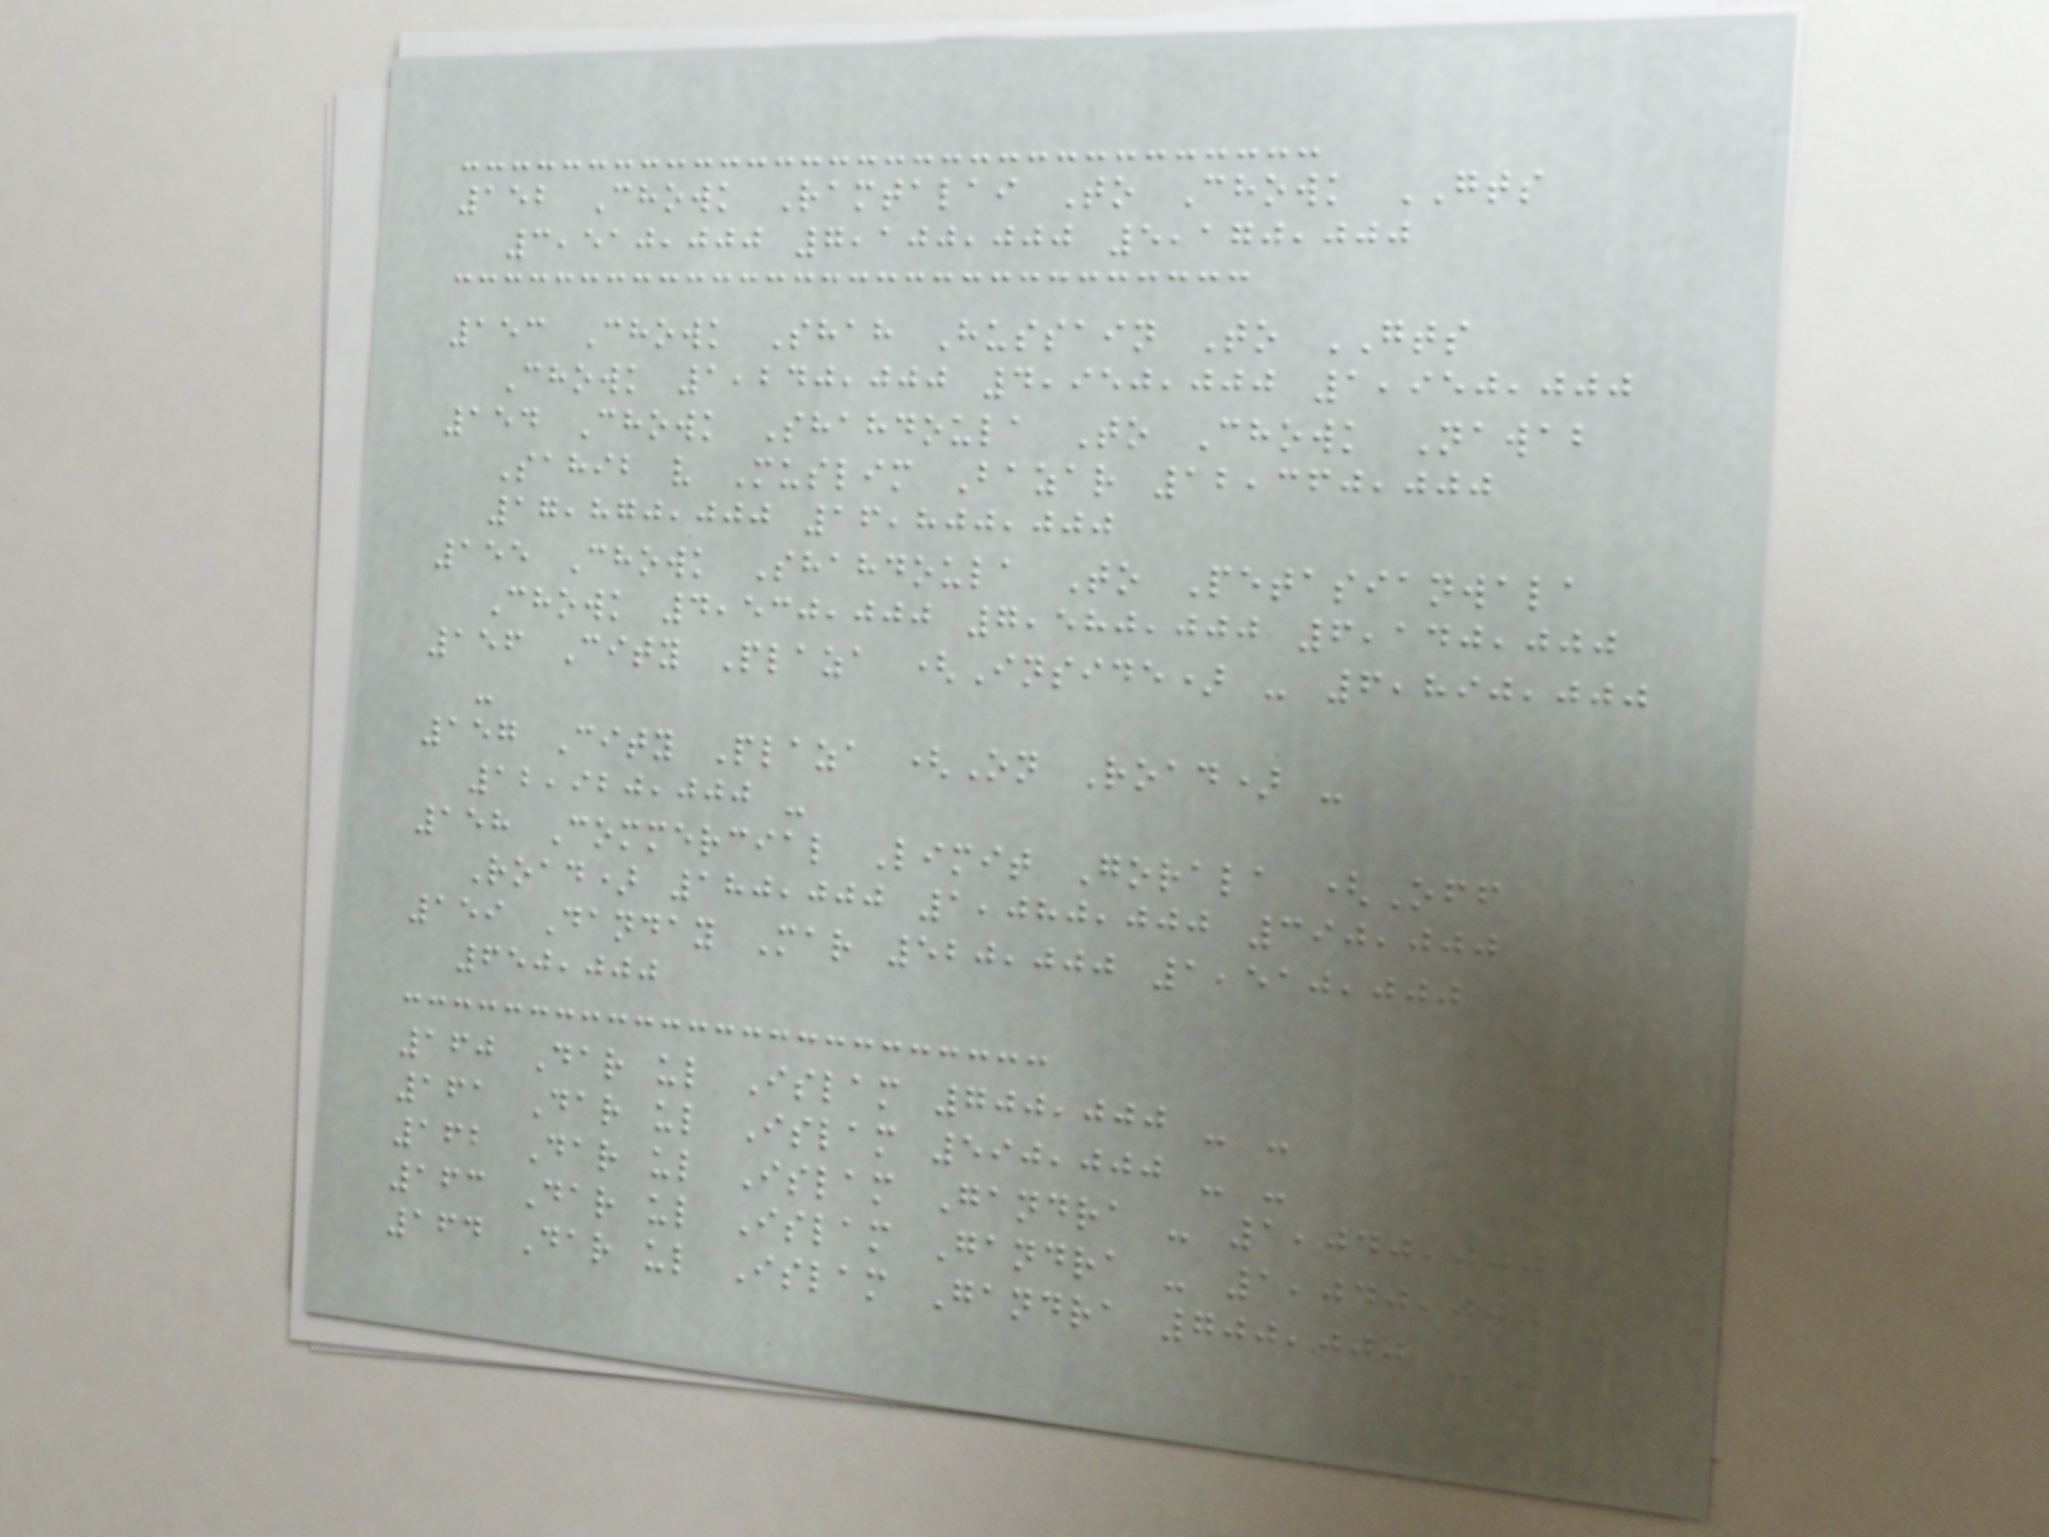152 Chowk Ramtalai To Chowk GTS
3,510,000 7,100,000 5,170,000
153 Chowk Shah Hussain To GTS
Chowk 1,240,000 4,950,000 1,950,000
154 Chowk Shahdoula To Chowk Nawab
Sahib v Muslim Bazar 12,360,000
17,870,000 16,800,000
155 Chowk Shahdoula To Petasianwala
Chowk 4,530,000 7,580,000 6,140,000
156 City Plaza (Inside) - 6,890,000
-
157 City Plaza (On Road) -
12,920,000 -
158 Commercial Limit Gorala (Off
Road) 180,000 1,080,000 390,000
159 Danday Mar 520,000 1,510,000
650,000
160 Dar ul Islam 700,000 - -
161 Dar ul Islam 590,000 - -
162 Dar ul Islam Gandra - 1,040,000 -
163 Dar ul Islam Gandra - 1,040,000 -
164 Dar ul Islam Gandra 700,000 - -
